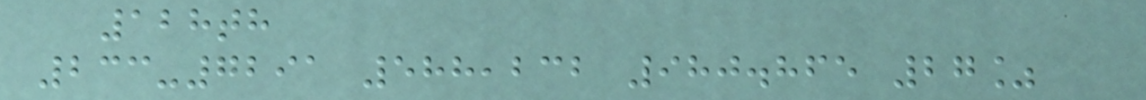128th
233-7291 588,232 980.865 27%
